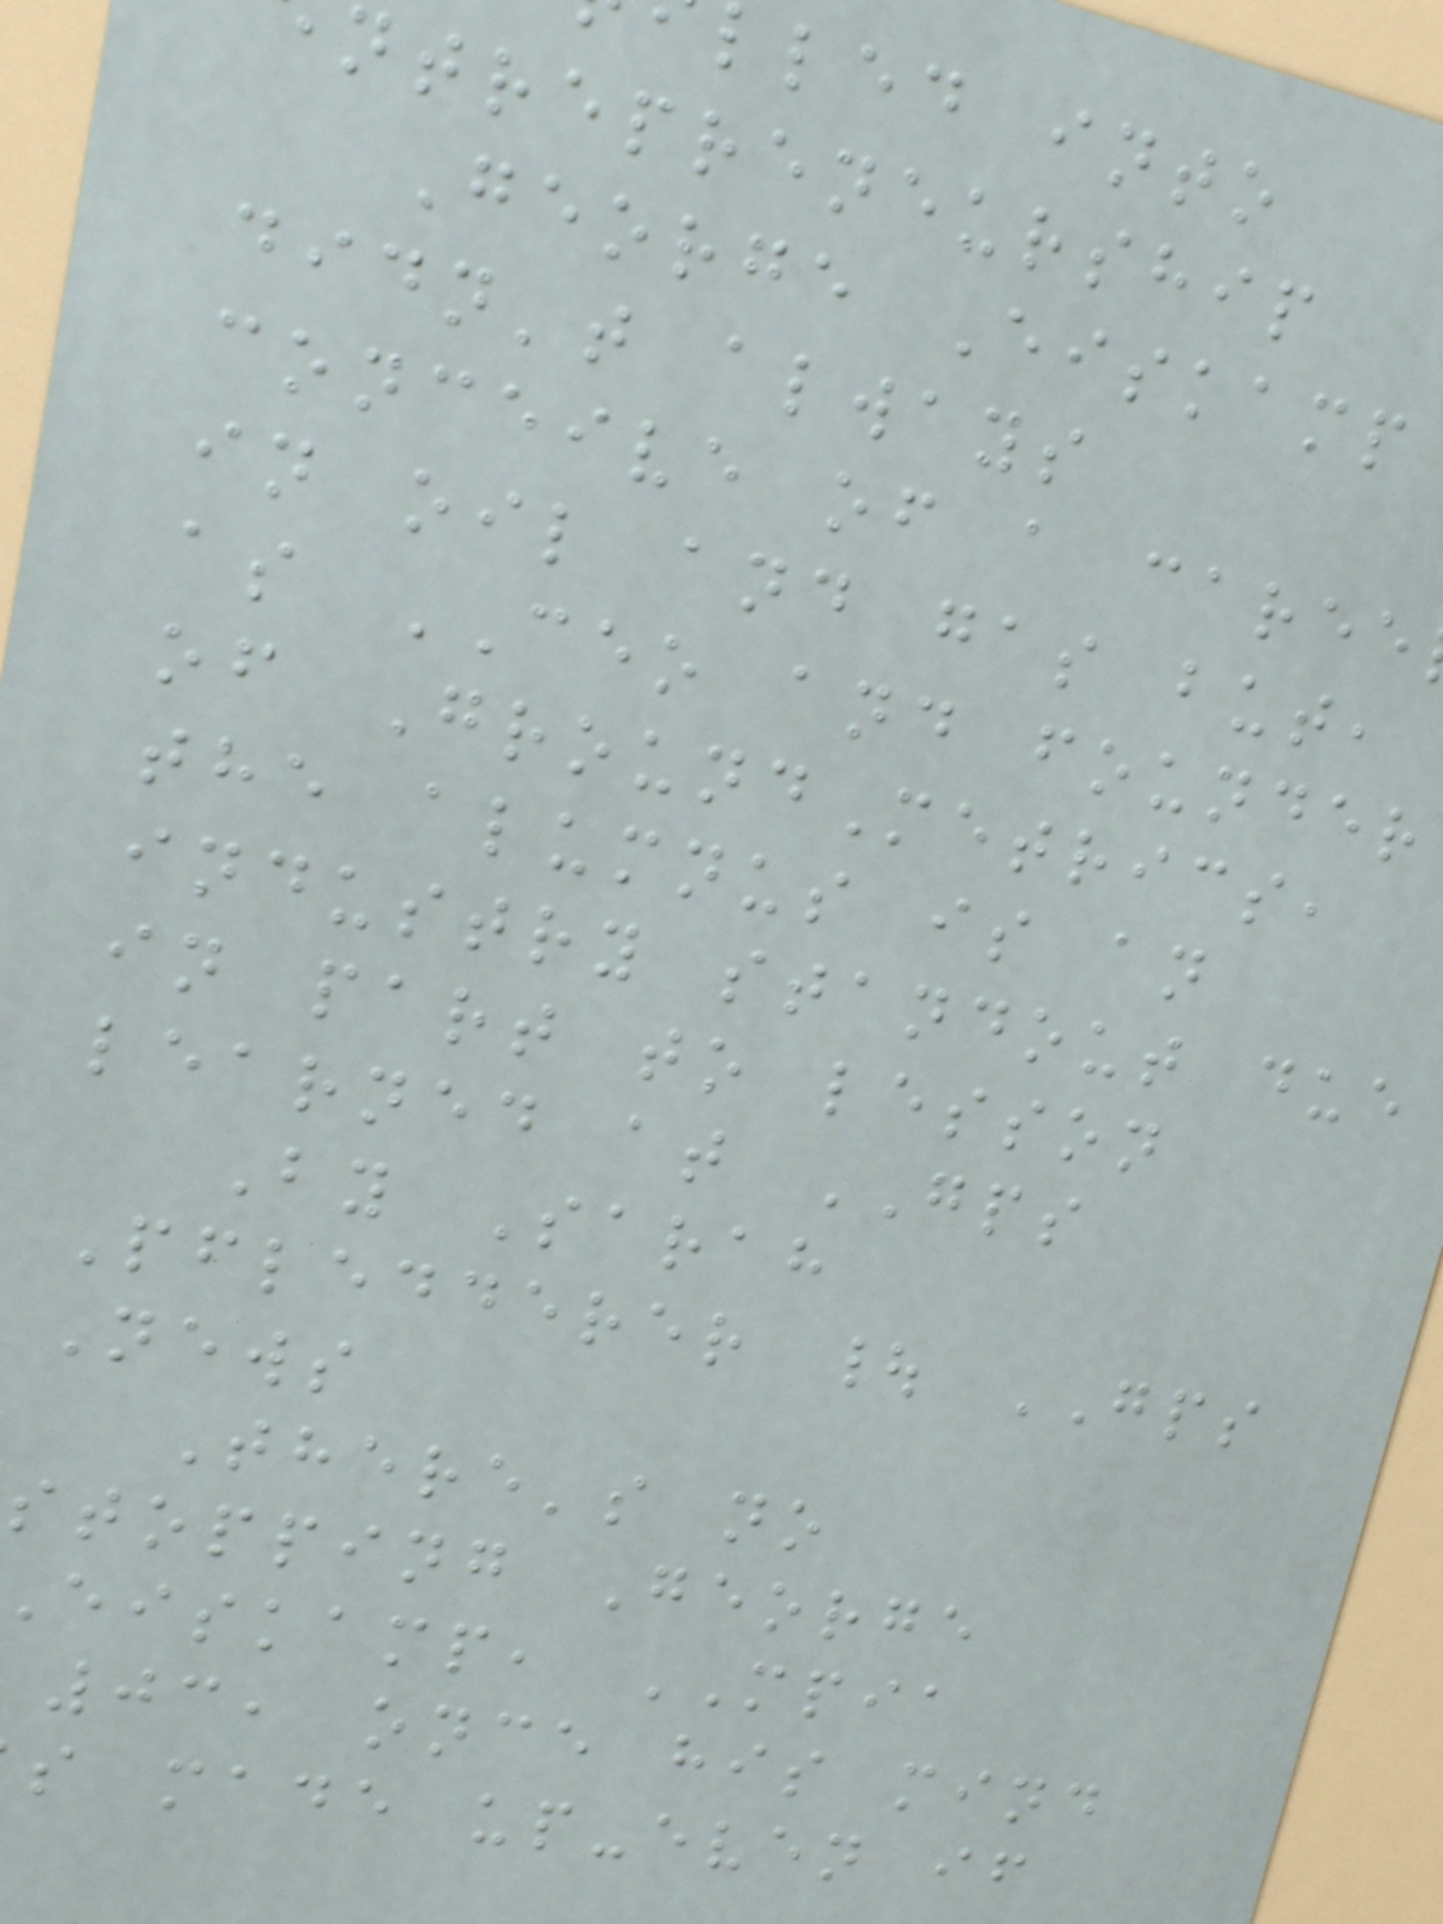lled into
ntrepreneurship
George Eiskamp
didn't always
conceive of a caree
in oil and gas but,
as CEO and founder
of GroundMetrics,
the alumnus is an
industry standout due
in part to lesson
learned at GPS
By Sarah
Pfledderer | GPS
News
There's no
stopping George
eiskamp, MPIA
03, once his mind
s made up-even if
